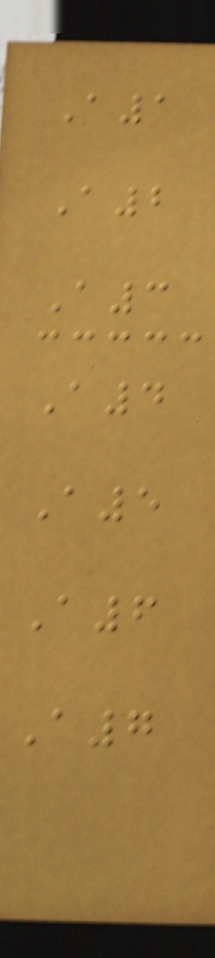A1
A2
A3
A4
A5
A6
A7
